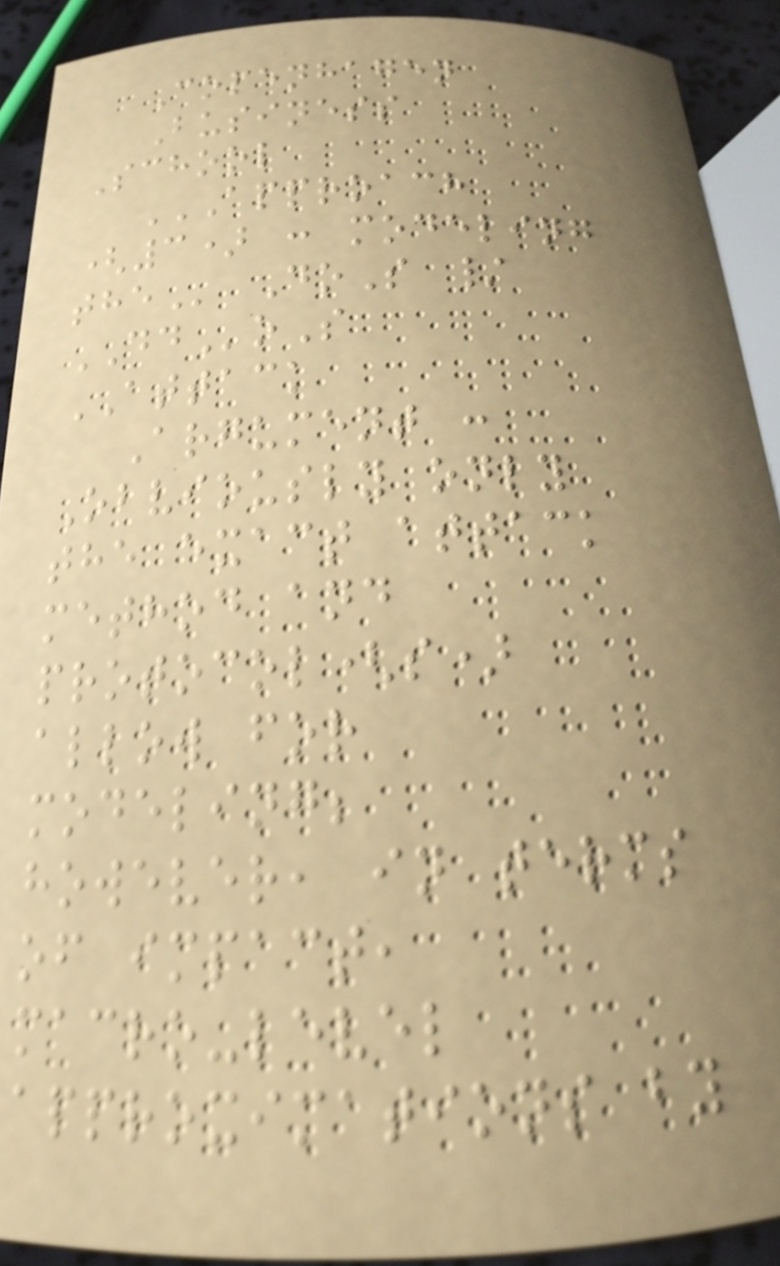Copenhagen
Business
School
APPROACH
(3) : MODELING
THE DoS /
DDoS
ATTACK
Argument :
Obviously only
the exact attack
method and
protocol(s)
allow for
modeling;
however, in terms
of impact,
macro-level
approximations by
